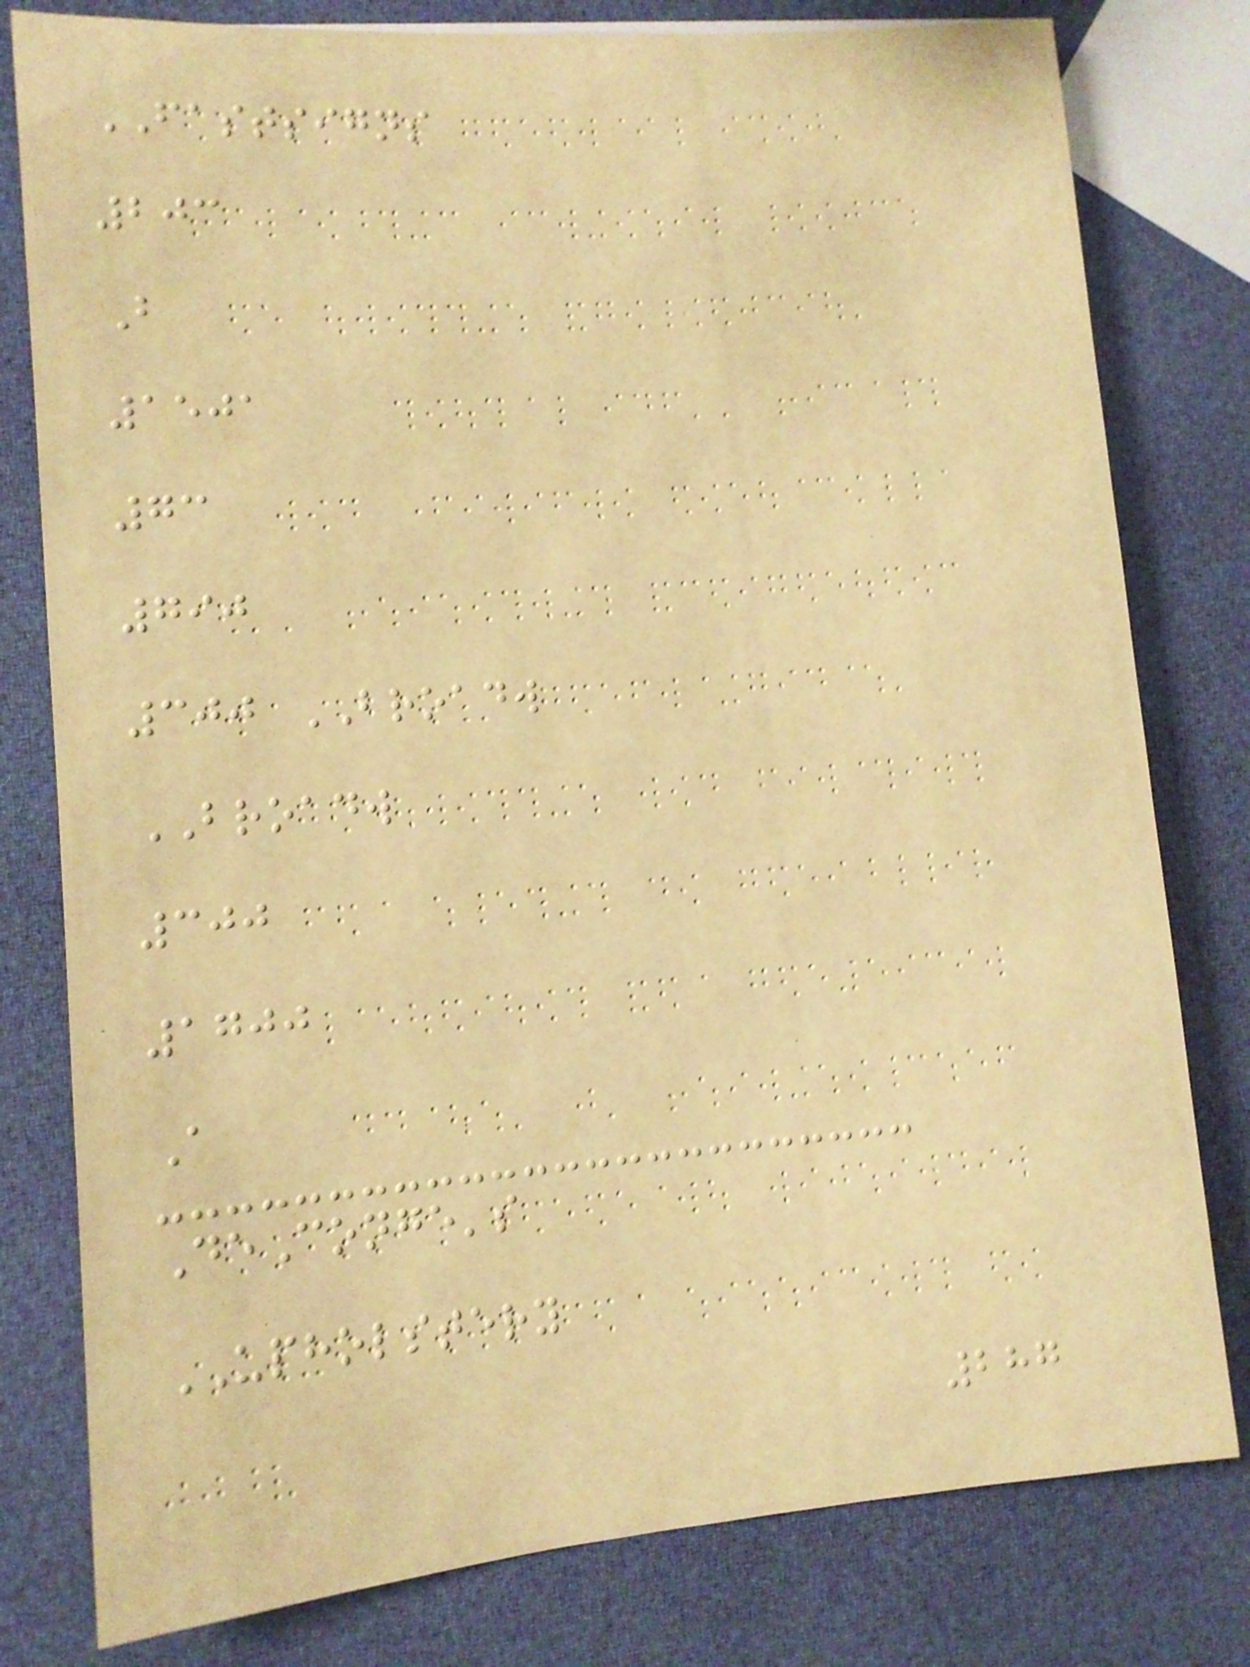FASTSIGNS
203
B
1501
73
790
300 BROADW
BROADW
300
1700
A
DeConge's
UPHOLSTERY
287
